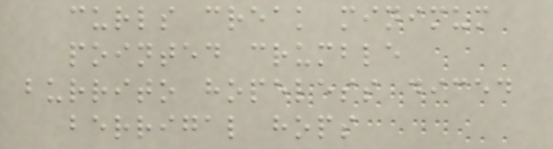curls creak minimum
pointed crumble
burrito hopeless diced
berrigal hops
